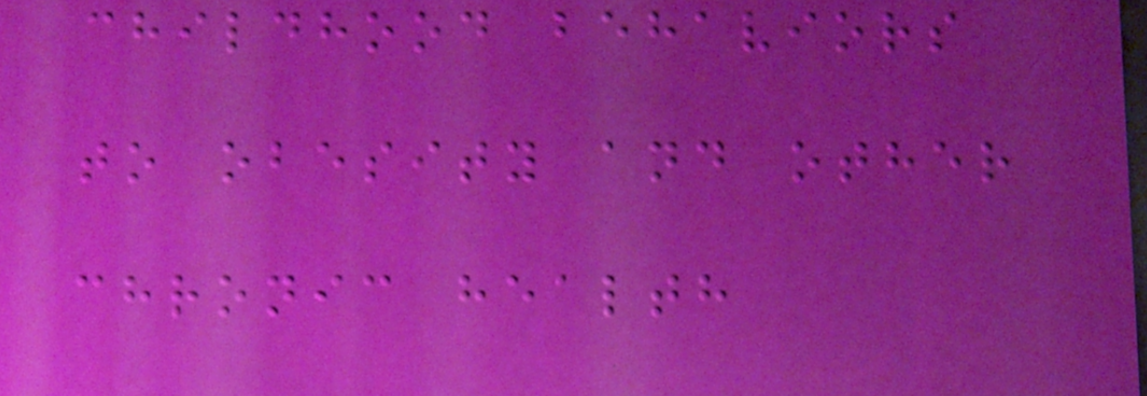childhood behaviors
to obesity and other
chronic health
